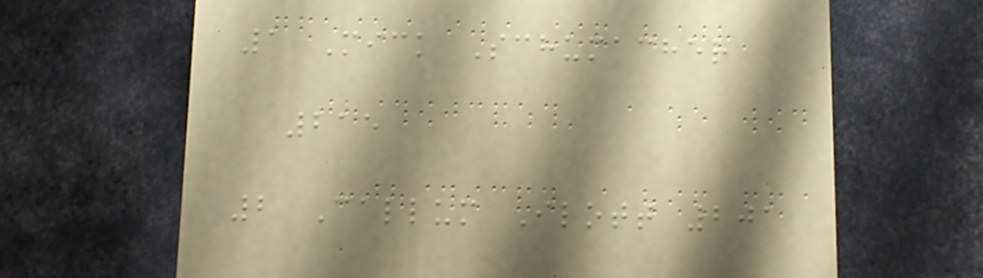1 Mick Schumacher
215
2 Callum Ilott 201
